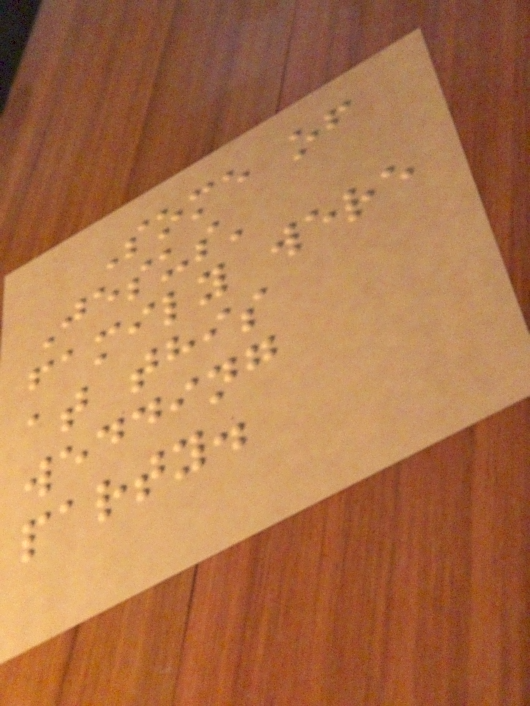Some of
Jesus'
family were
at this
wedding
party.
